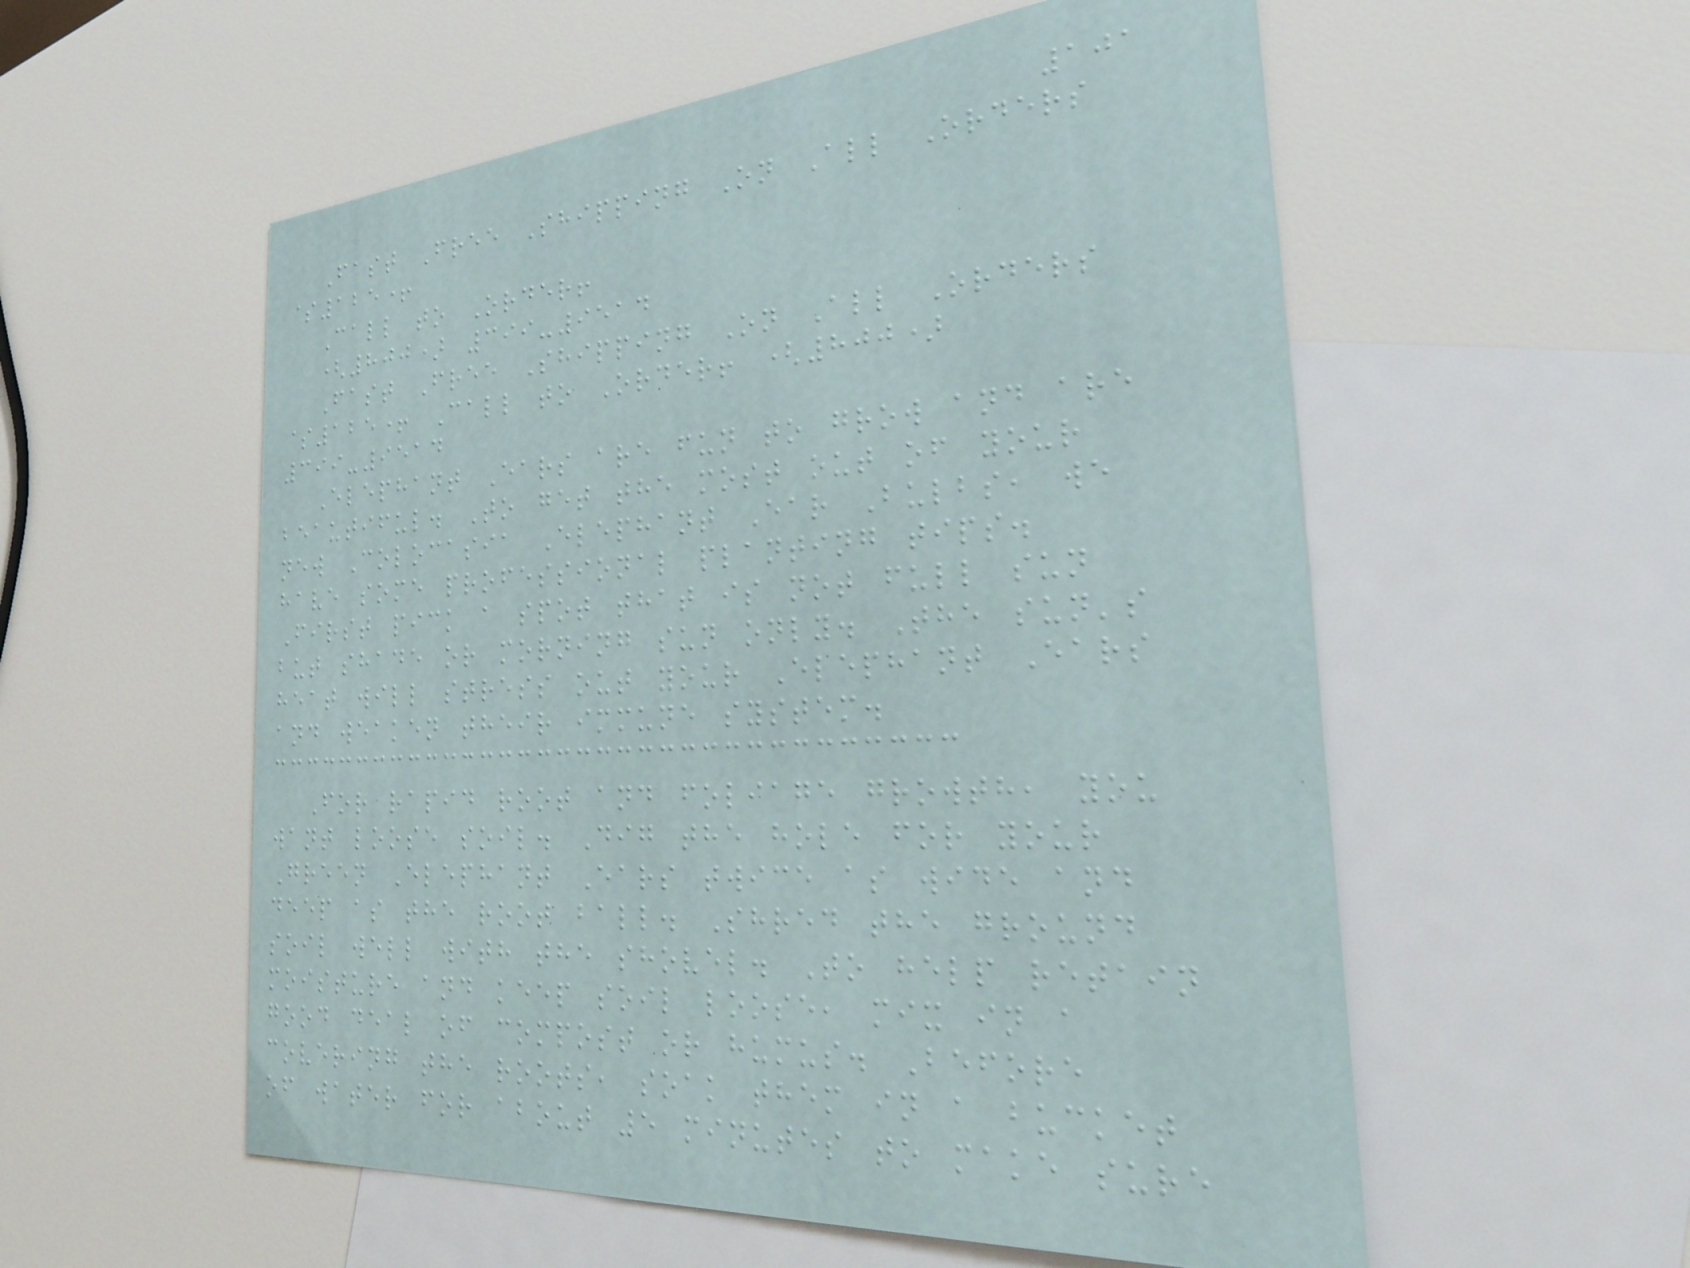101
Fast Free Shipping On All Orders
$125+
Call to Order!
(800) 399-9514
Fast Free Shipping On All Orders
$125+ Call to Order! (800)
399-9514
Elephant Ears are fun to grow and are
beautiful. To get the most out of your
new Colocasia Elephant Ear Bulbs, we
have some professional planting tips.
First pick a spot that is not full sun
but shade or morning sun only. The sun's
heat will stress out your Elephant Ears
and weaken their immune system.
For rapid root and foliage growth, you
want loose soil. Dig the hole for your
Green Elephant Ears twice as wide and
deep as the root ball. Shred the ground
soil well with the shovel. To help retain
moisture and keep soil loose, mix in a
good deal of compost or humus. Before
covering the roots, soak them in a bucket
of water for about 5 minutes to make sure
